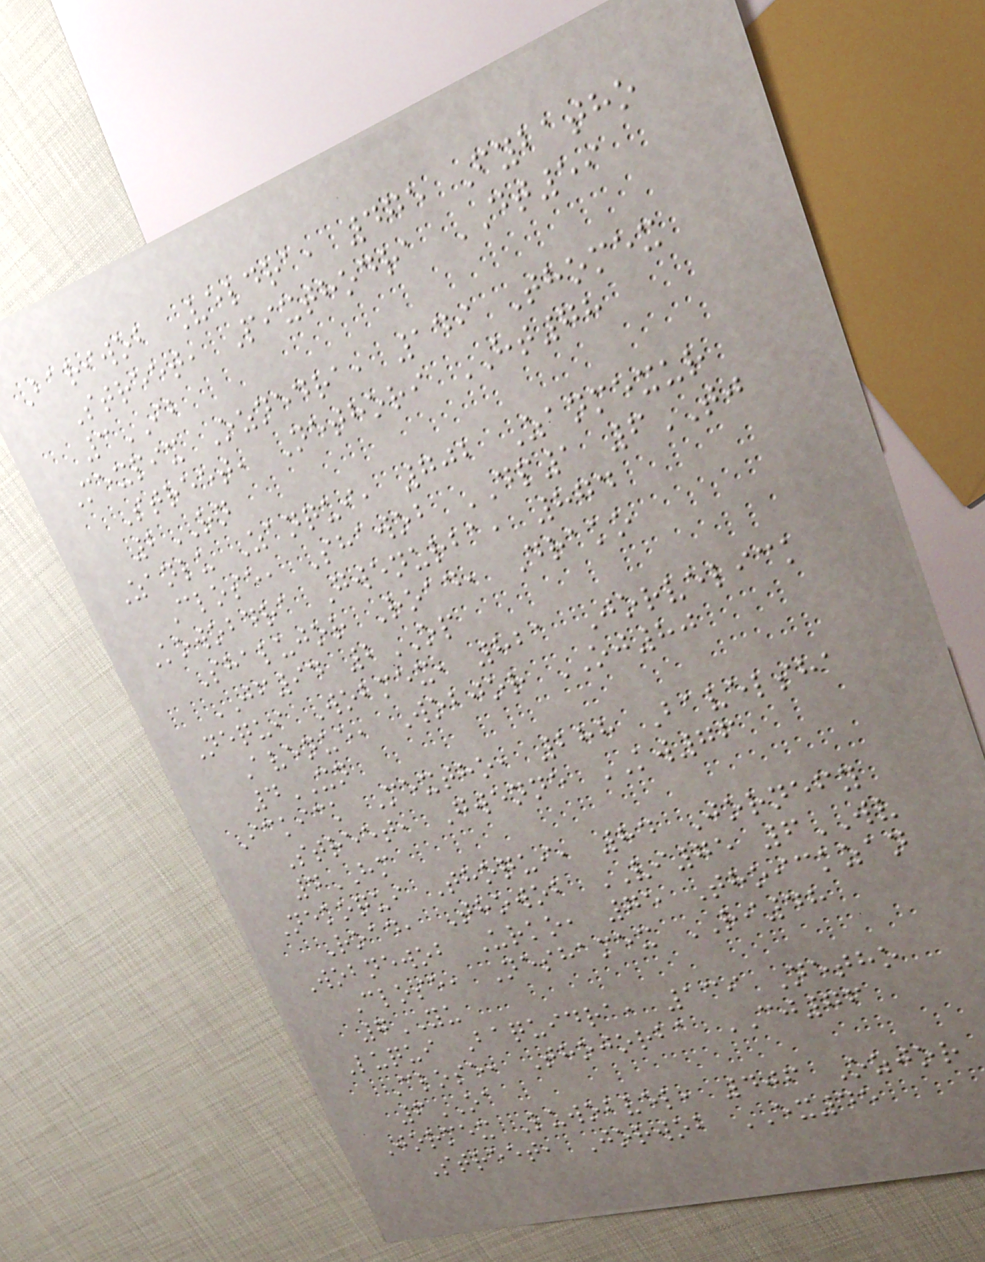Bariwob Veldra, 475 Fybatho
Street, Pixthodra DT59
3IB
Mexpix Oznedra, 149 Thomex
Street, Nethori HT78
2RN
Zanlu Zanqui, 702 Zanmexur
Close, Shawob DP1 6TJ
Kowobdra Gwenurba, 874
Shalujor Road, Drako
JF94 2OP
Nequi Wobmex, 821 Jorvelick
Avenue, Wobjor OJ80
4XN
Ickick Mextho, 288 Bavelsha
Street, Gwenne KW76
4HM
Nekoqui Thoqui, 84 Jornefy
Road, Thowob VI75 6WV
Wobnewob Urko, 75 Thoickzan
Close, Neshamex RI48
7YU
Luqui Baquidra, 139 Netho
Close, Thojorba CJ76
6OA
Jormex Luwobvel, 406 Ozjor
Street, Jorwob EX45
